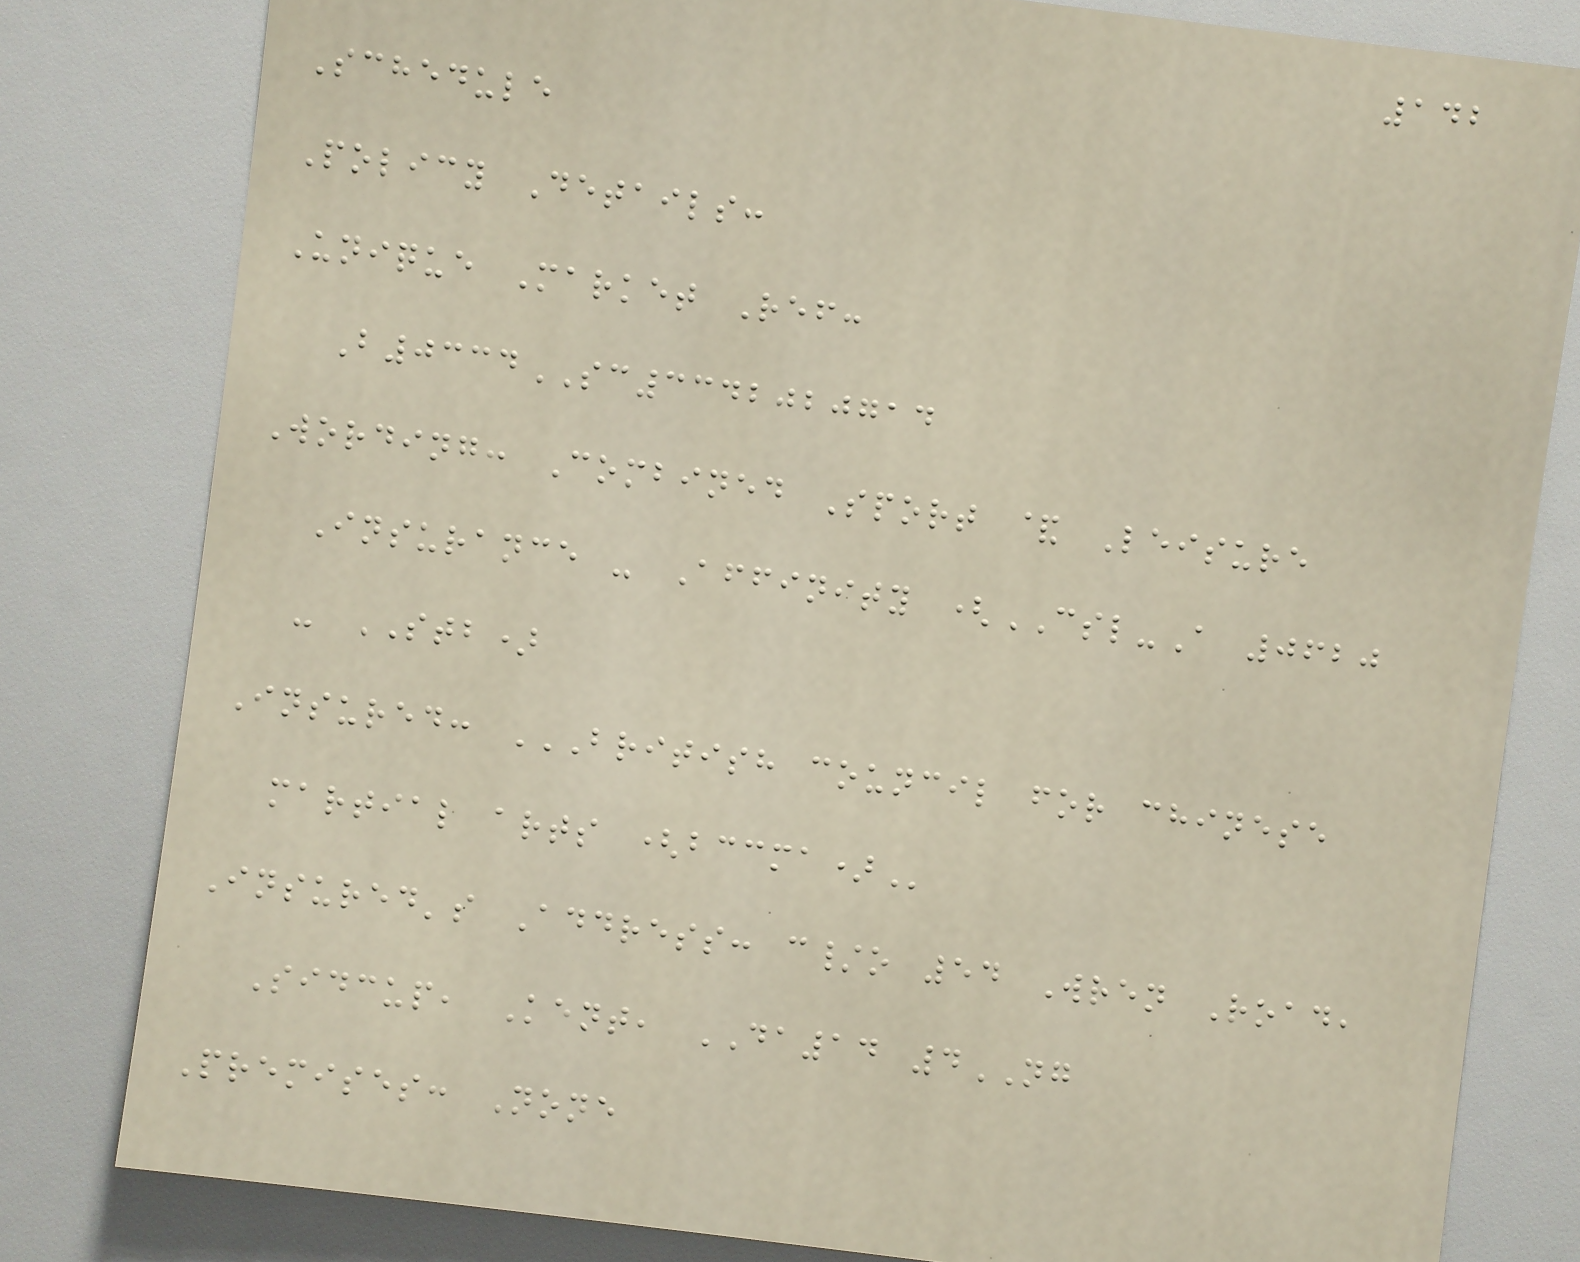142
Schedule
Policy Details:
Unique Market Ref:
B0334SC3342020714
Wording: Combined Sport & Leisure
Insurance - Affinity (CSL-A 0620
- STB)
Insured: BRITISH COUNCIL FOR CHINESE
MARTIAL ARTS (BCCMA)
Insured's Address: c/o 54 Wren Road,
Sidcup, Kent, DA14 4NG
Premises: None
